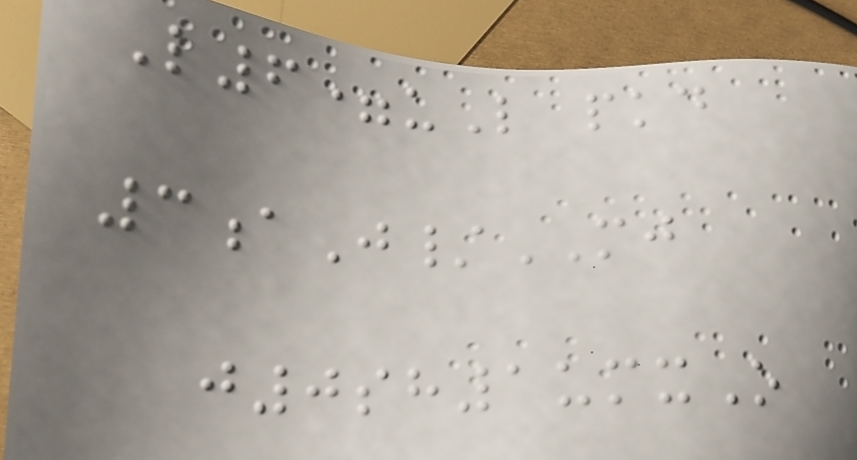L6=uL pkd
3aJ/MJ
j0sh1umxO
